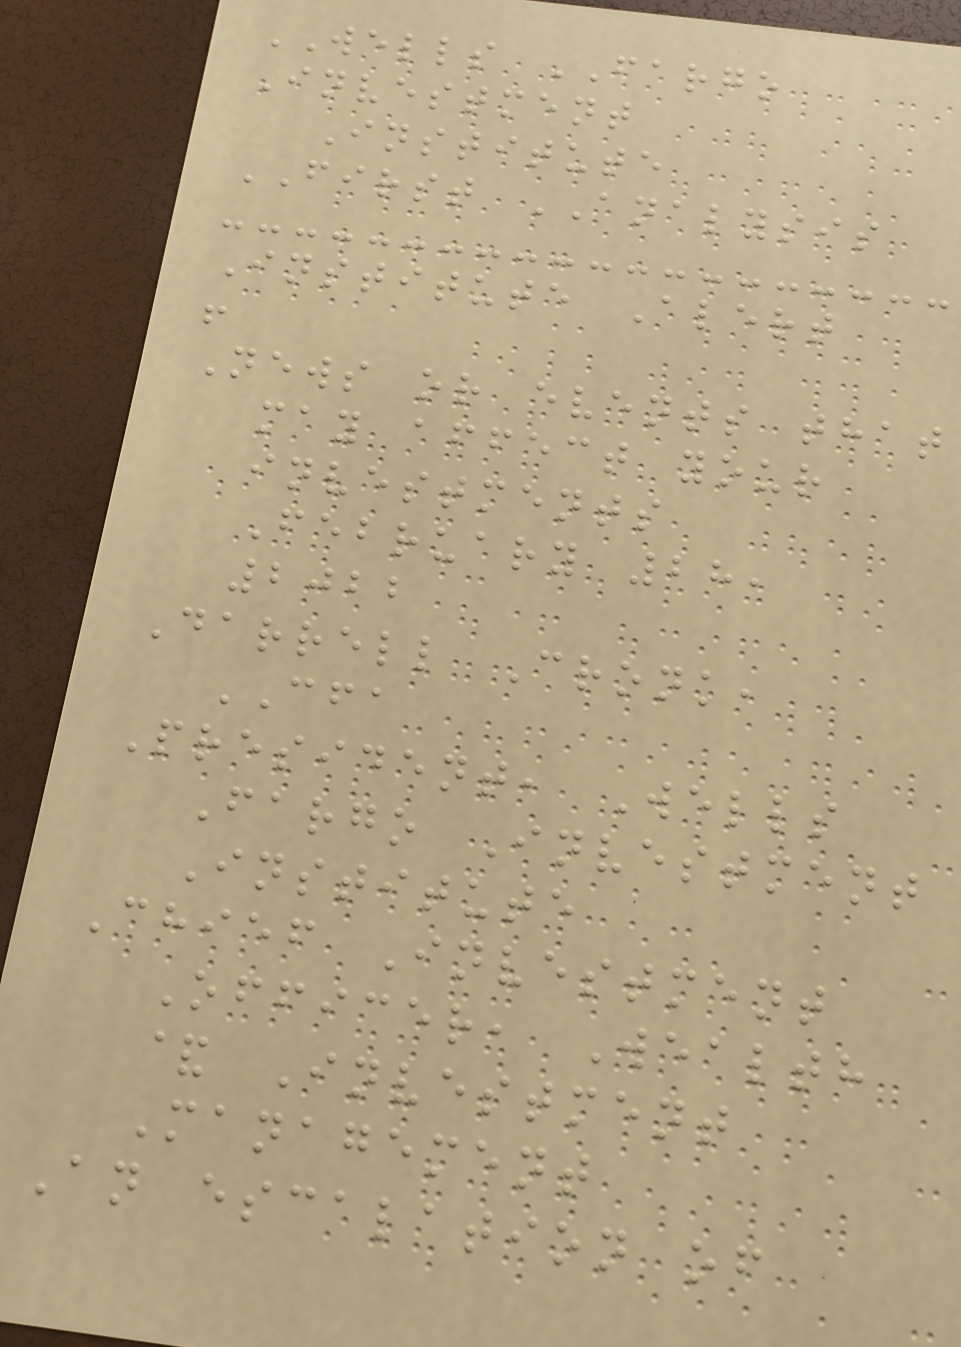WELLS FARGO
Investment
Institute
FIRST ANALYSIS
Institute Alert
!
News or events that
may affect your
investments
February 28,
2022
Darrell Cronk,
CFA
President, Wells
Fargo Investment
Institute
Chief Investment
Officer, Wealth
& Investment
Management
An escalation of
